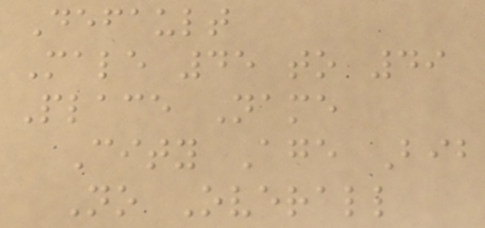Default
Male 45 to 49
Place Name
City Age Bib
No Overall
